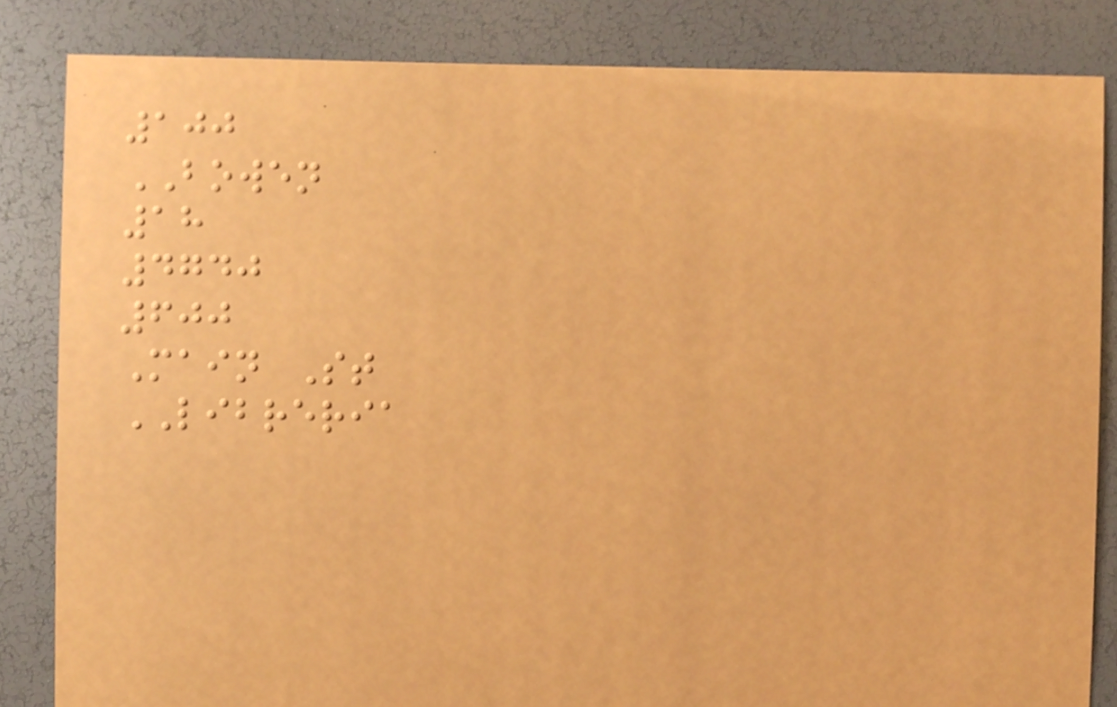100
BOWEN
18
4740
600
Main St
LIBRERIA
